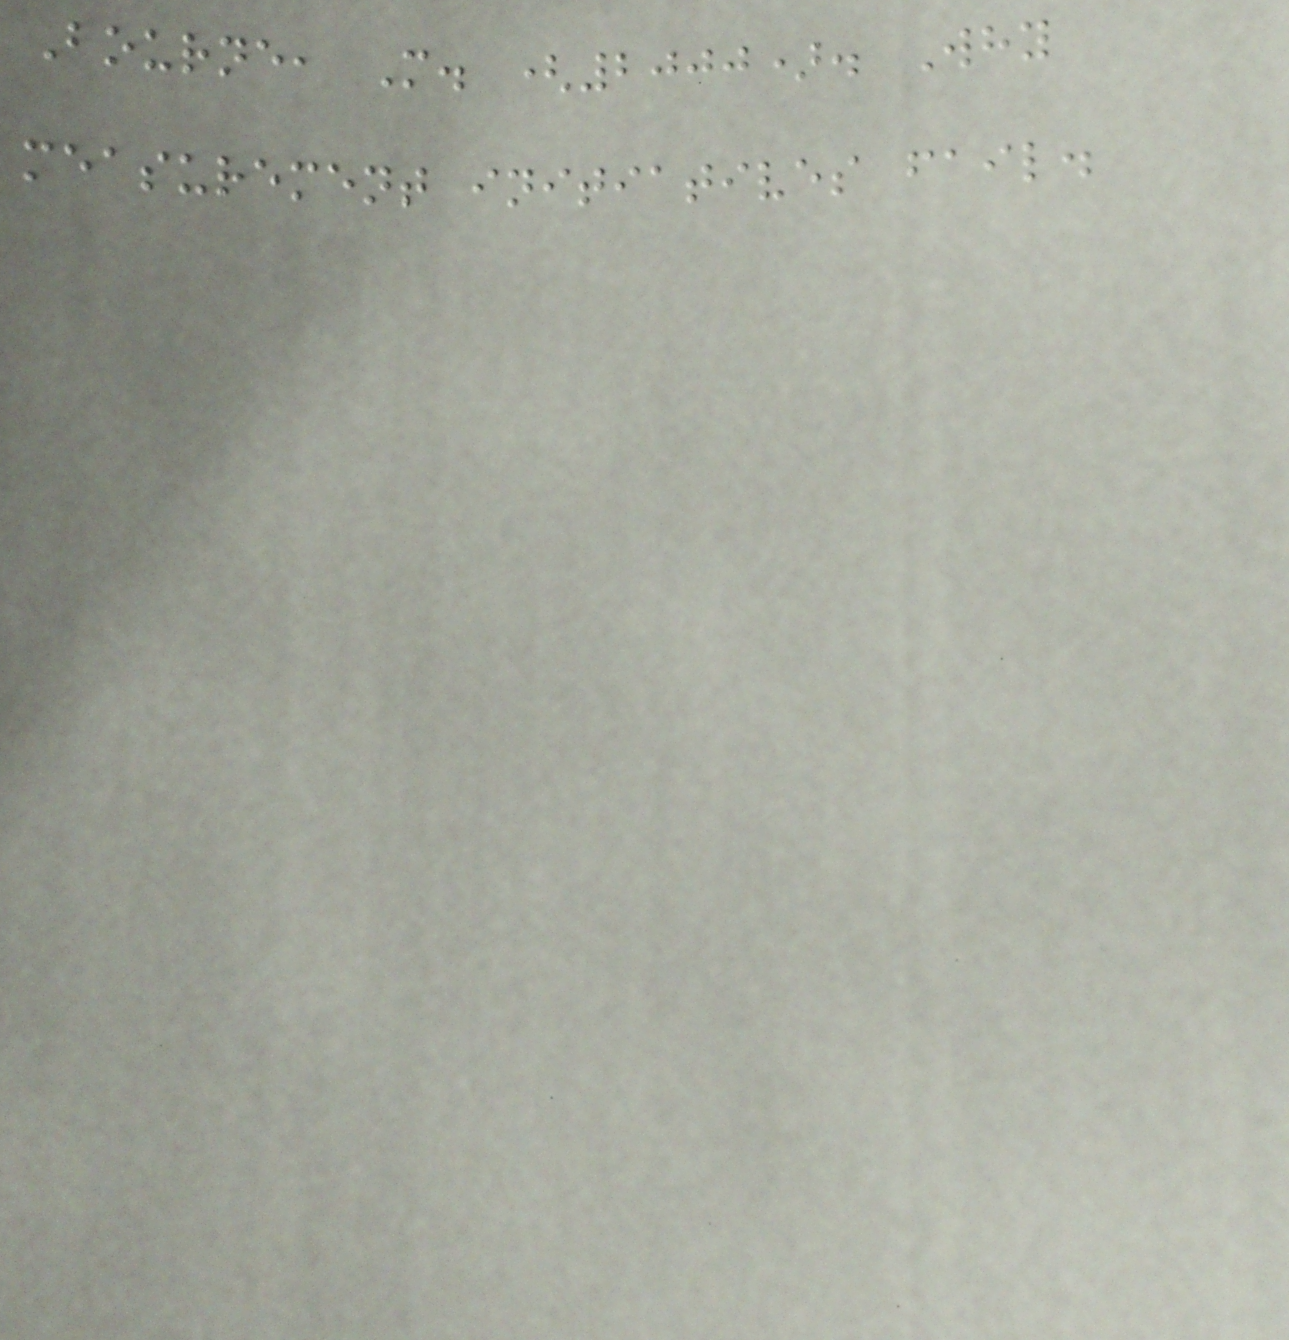Bourne, M. (2000). Why
measurement initiatives fail.
